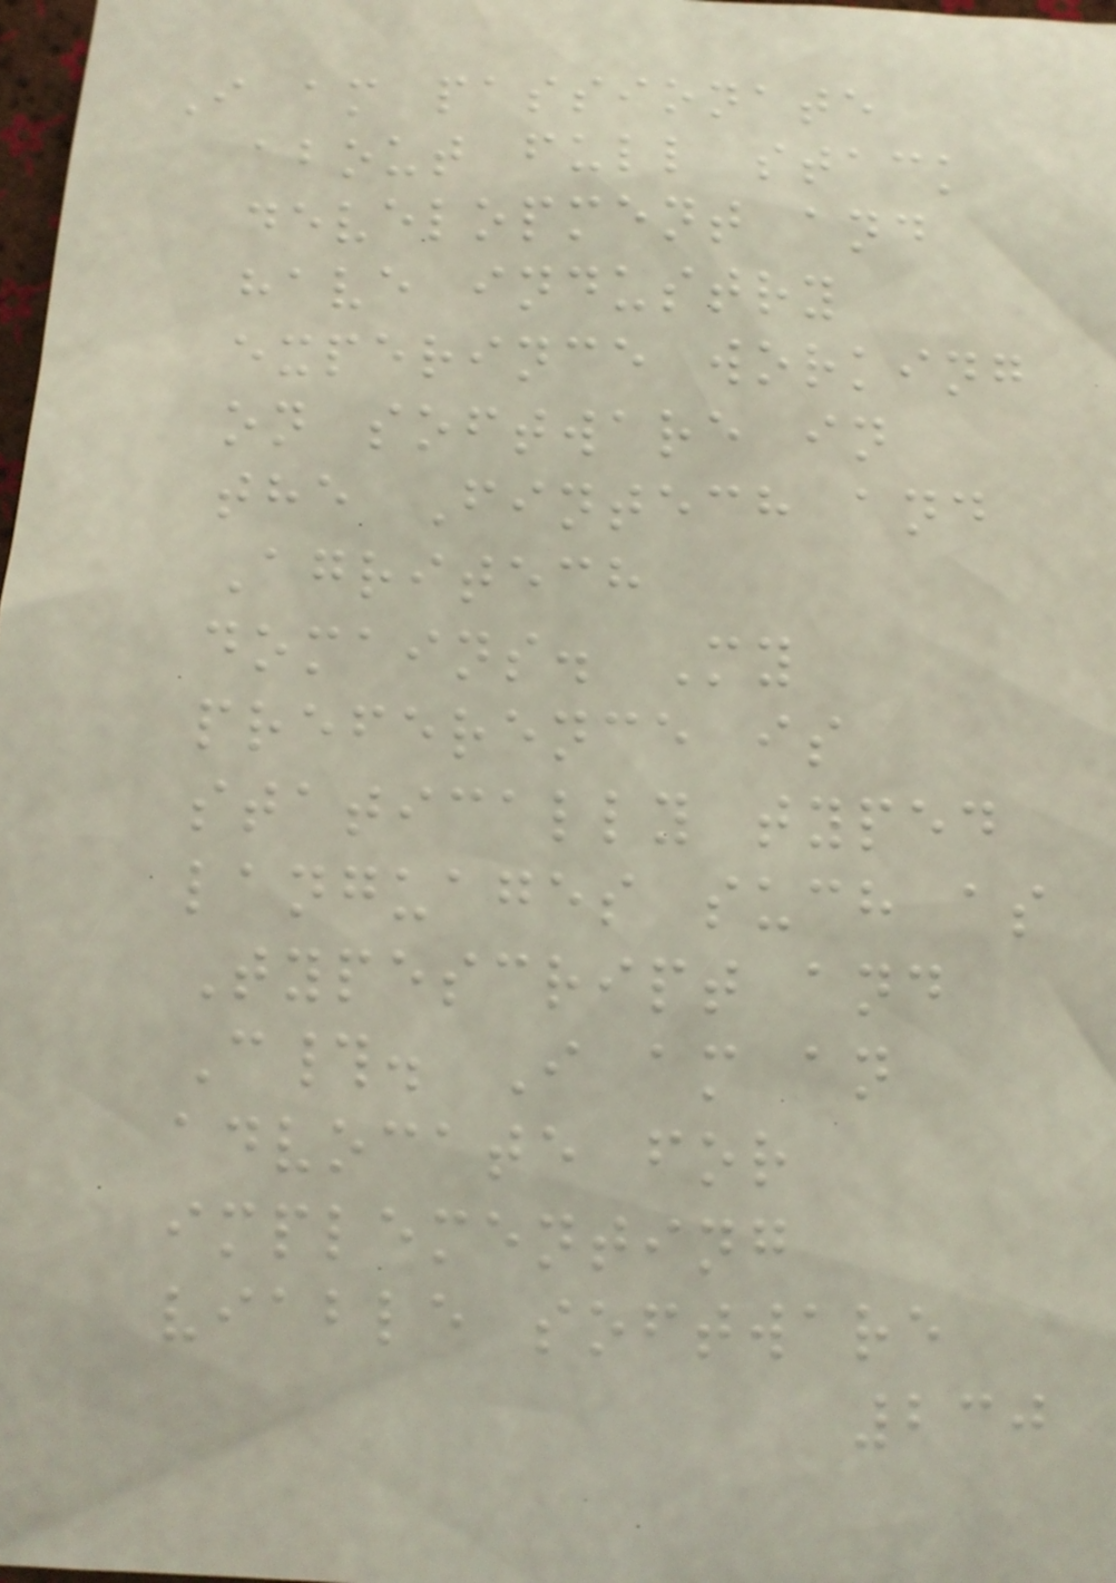I am passionate
about full stack
development and
have industry
experince working
on software in
the Fintech and
Agritech
domains. My
preference is
statically typed
languages such as
Typescript and
C#. I am an
advocate for
implementing
viable software
230
